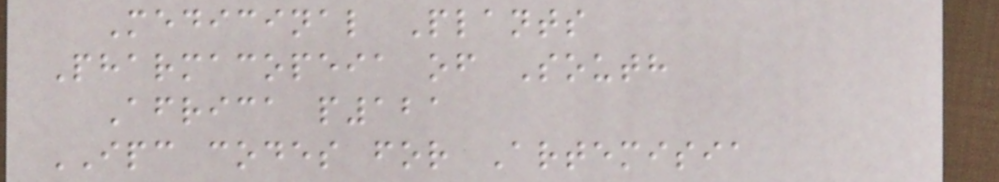Medicinal Plants
Pharmacopeia of South
Africa p121
IPC codes for Artemisia
